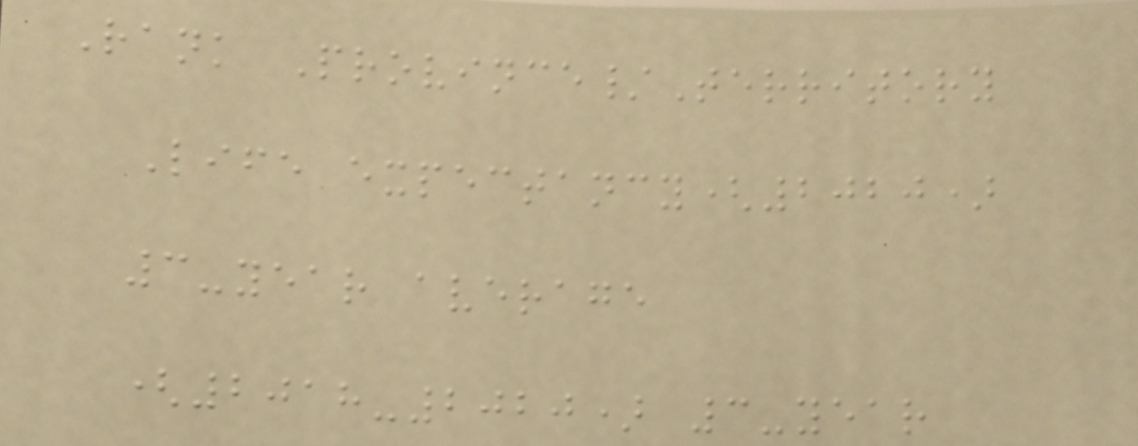Rank Province/Territory
Life expectancy(2020)
3-year average
(2018-2020) 3-year
